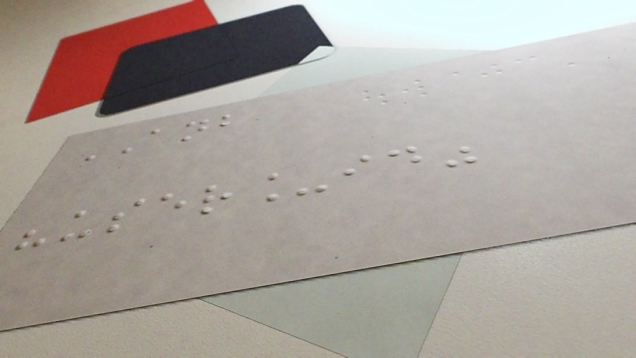ANB
"user_id"
